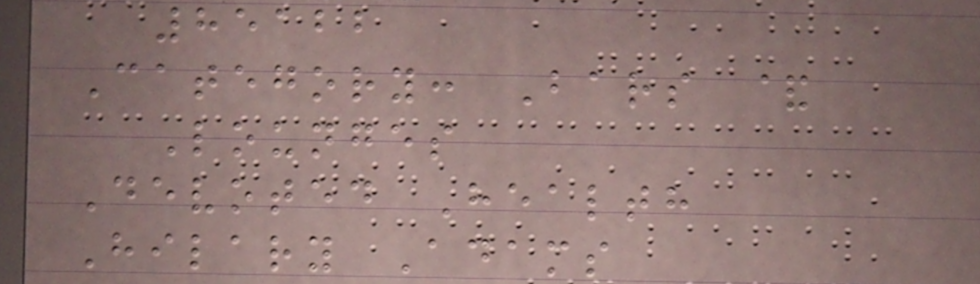85122
Category: Bars &
Lounges
Devoted Health
Hilary Adams
